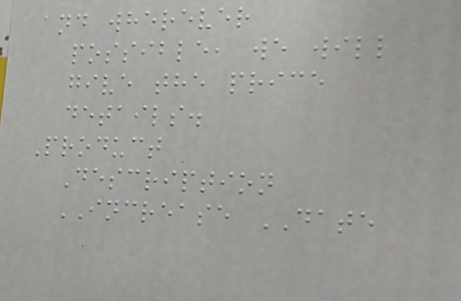and wherever
possible, we will
give the price
details.
Product
Description
INCREASE DATE
